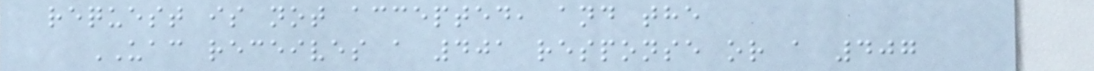request is not accepted, and the
UAC receives a 401 response or a 407
